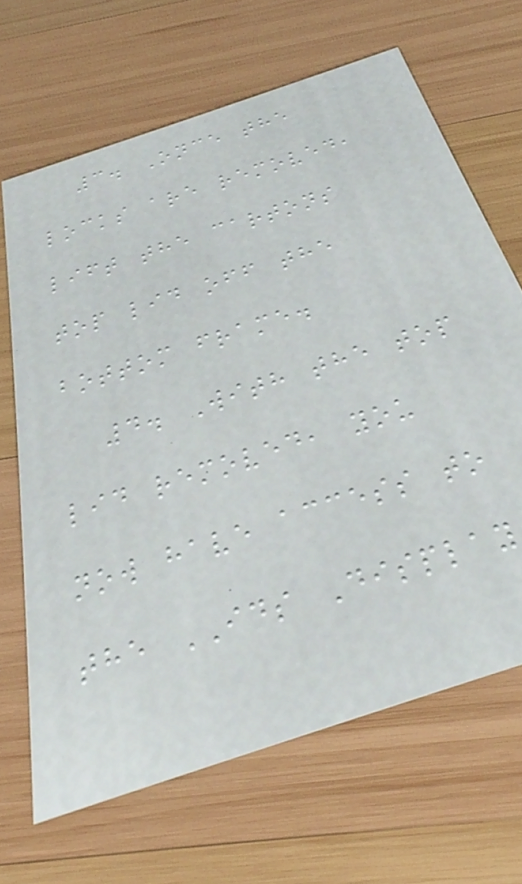3. Once the
locks are removed,
lift the cartons
top lid off the
bottom frame.
4. With the top
lid removed, you
now have access to
the IDS Display
